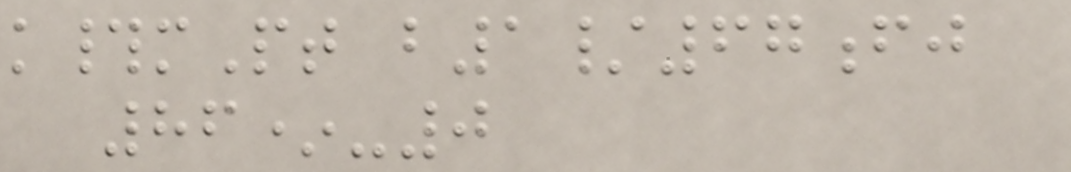k#mPt b1/67fj
86*-0
